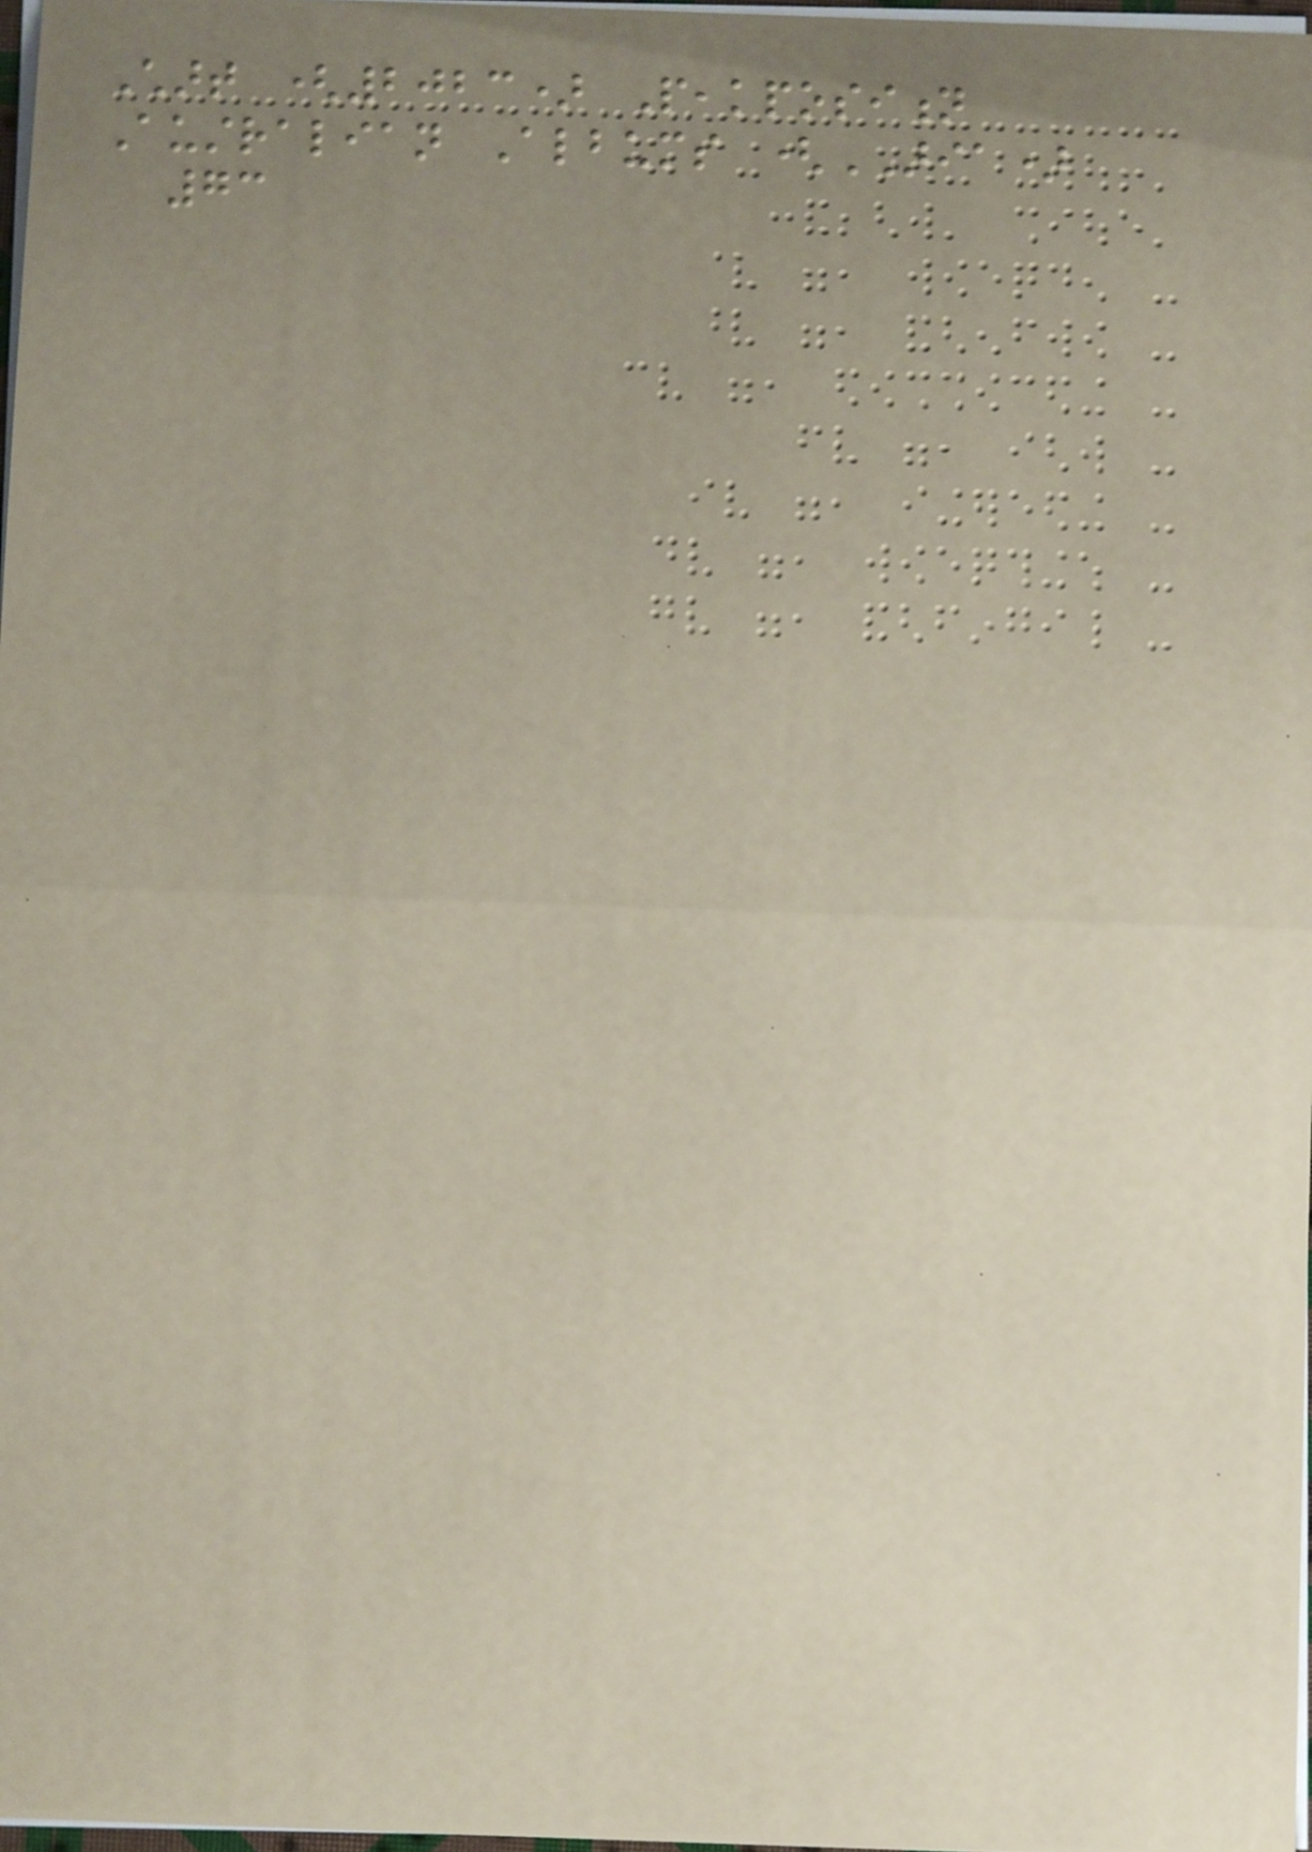Chart (2023) Peakposition
Australian Albums (ARIA)
73
